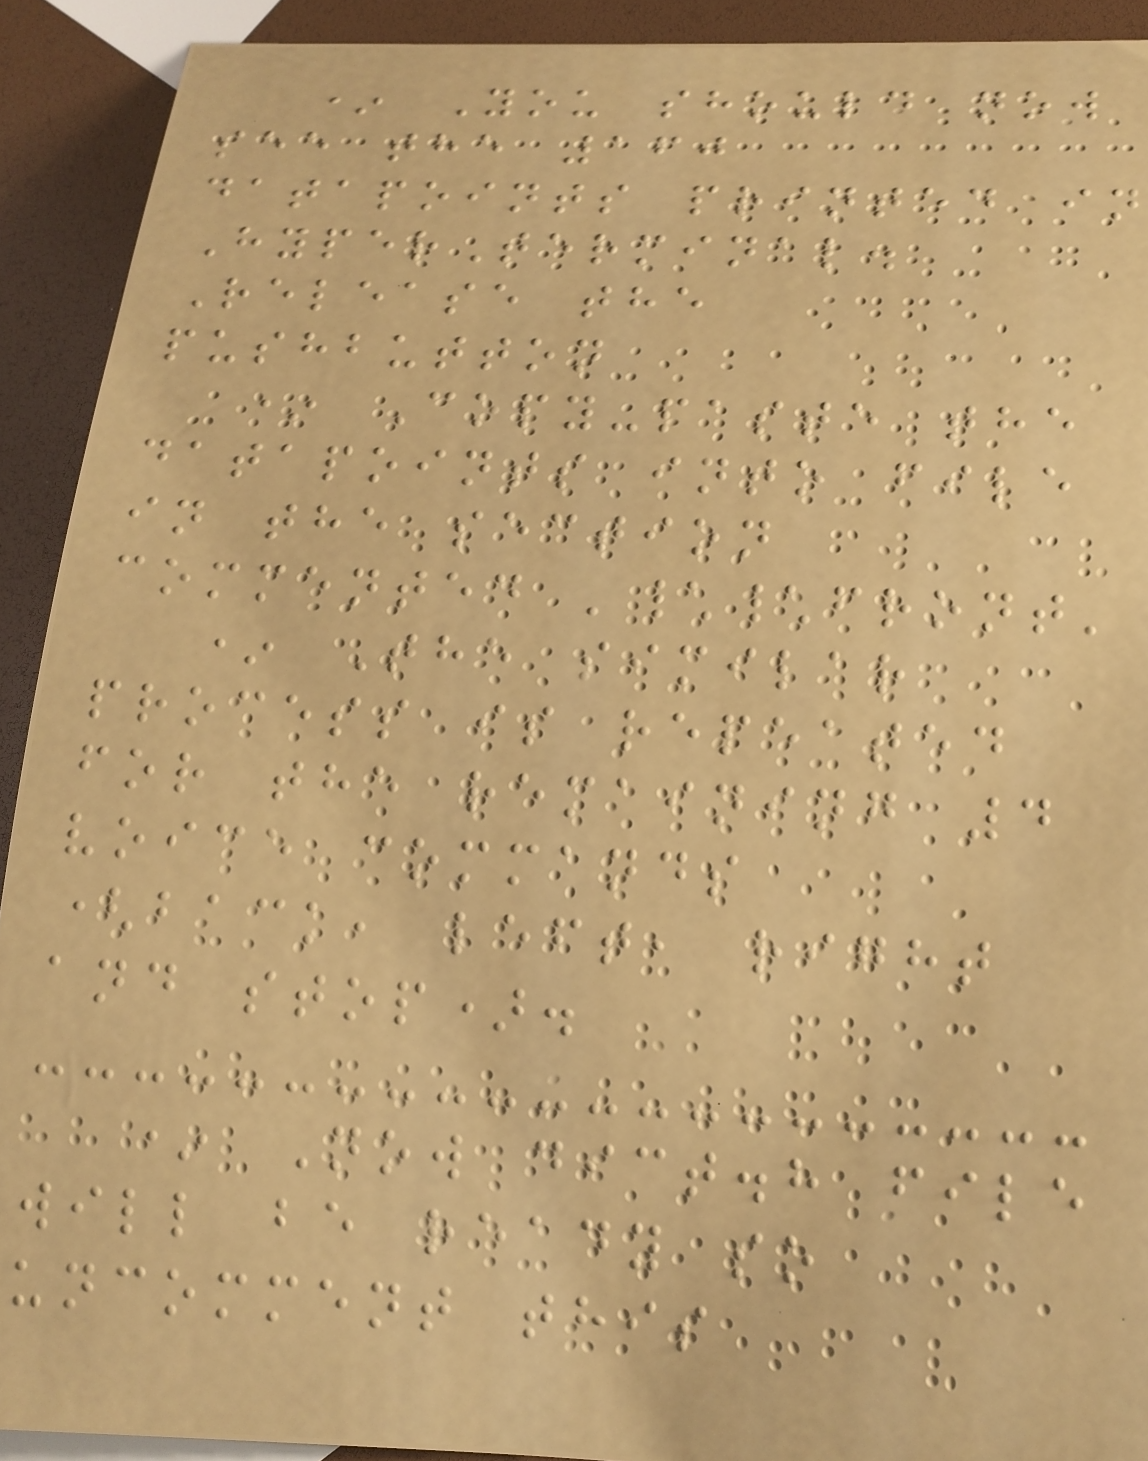* You should now
see the 160
datapoints printed in
HyperTerminal.
Release the
pushbutton
* Copy-paste the
datapoints into file
in the section
commented '\\front'
* The similar
process is repeated
for the remaining 4
voice commands
(back, left, right
and stop).
* Now dict.h file
will be ready so
uncomment this
